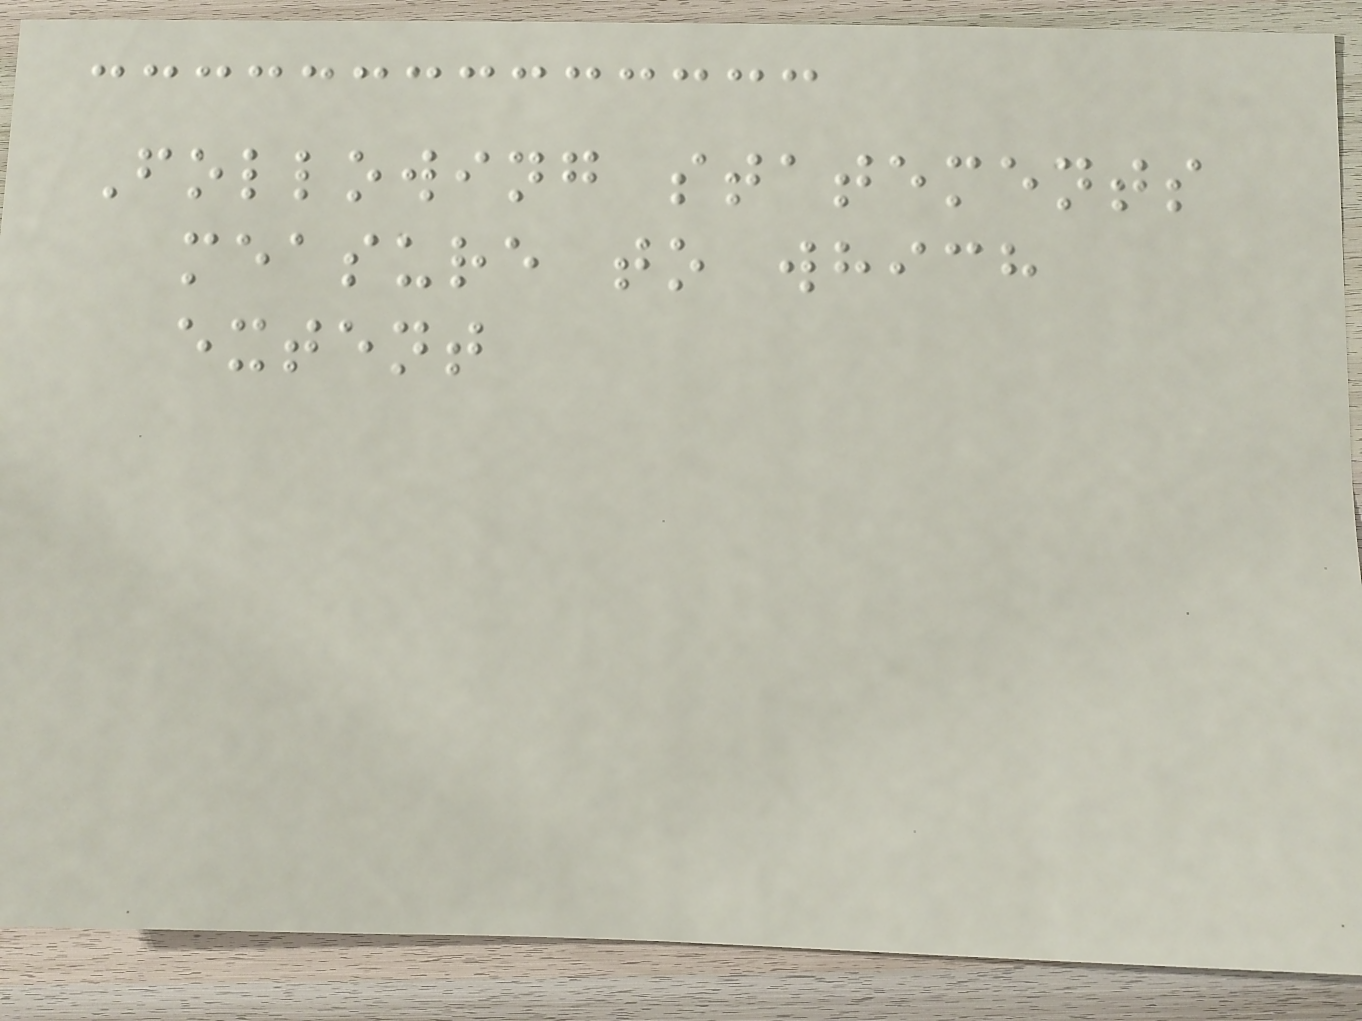Following statements
measure to which
extent
